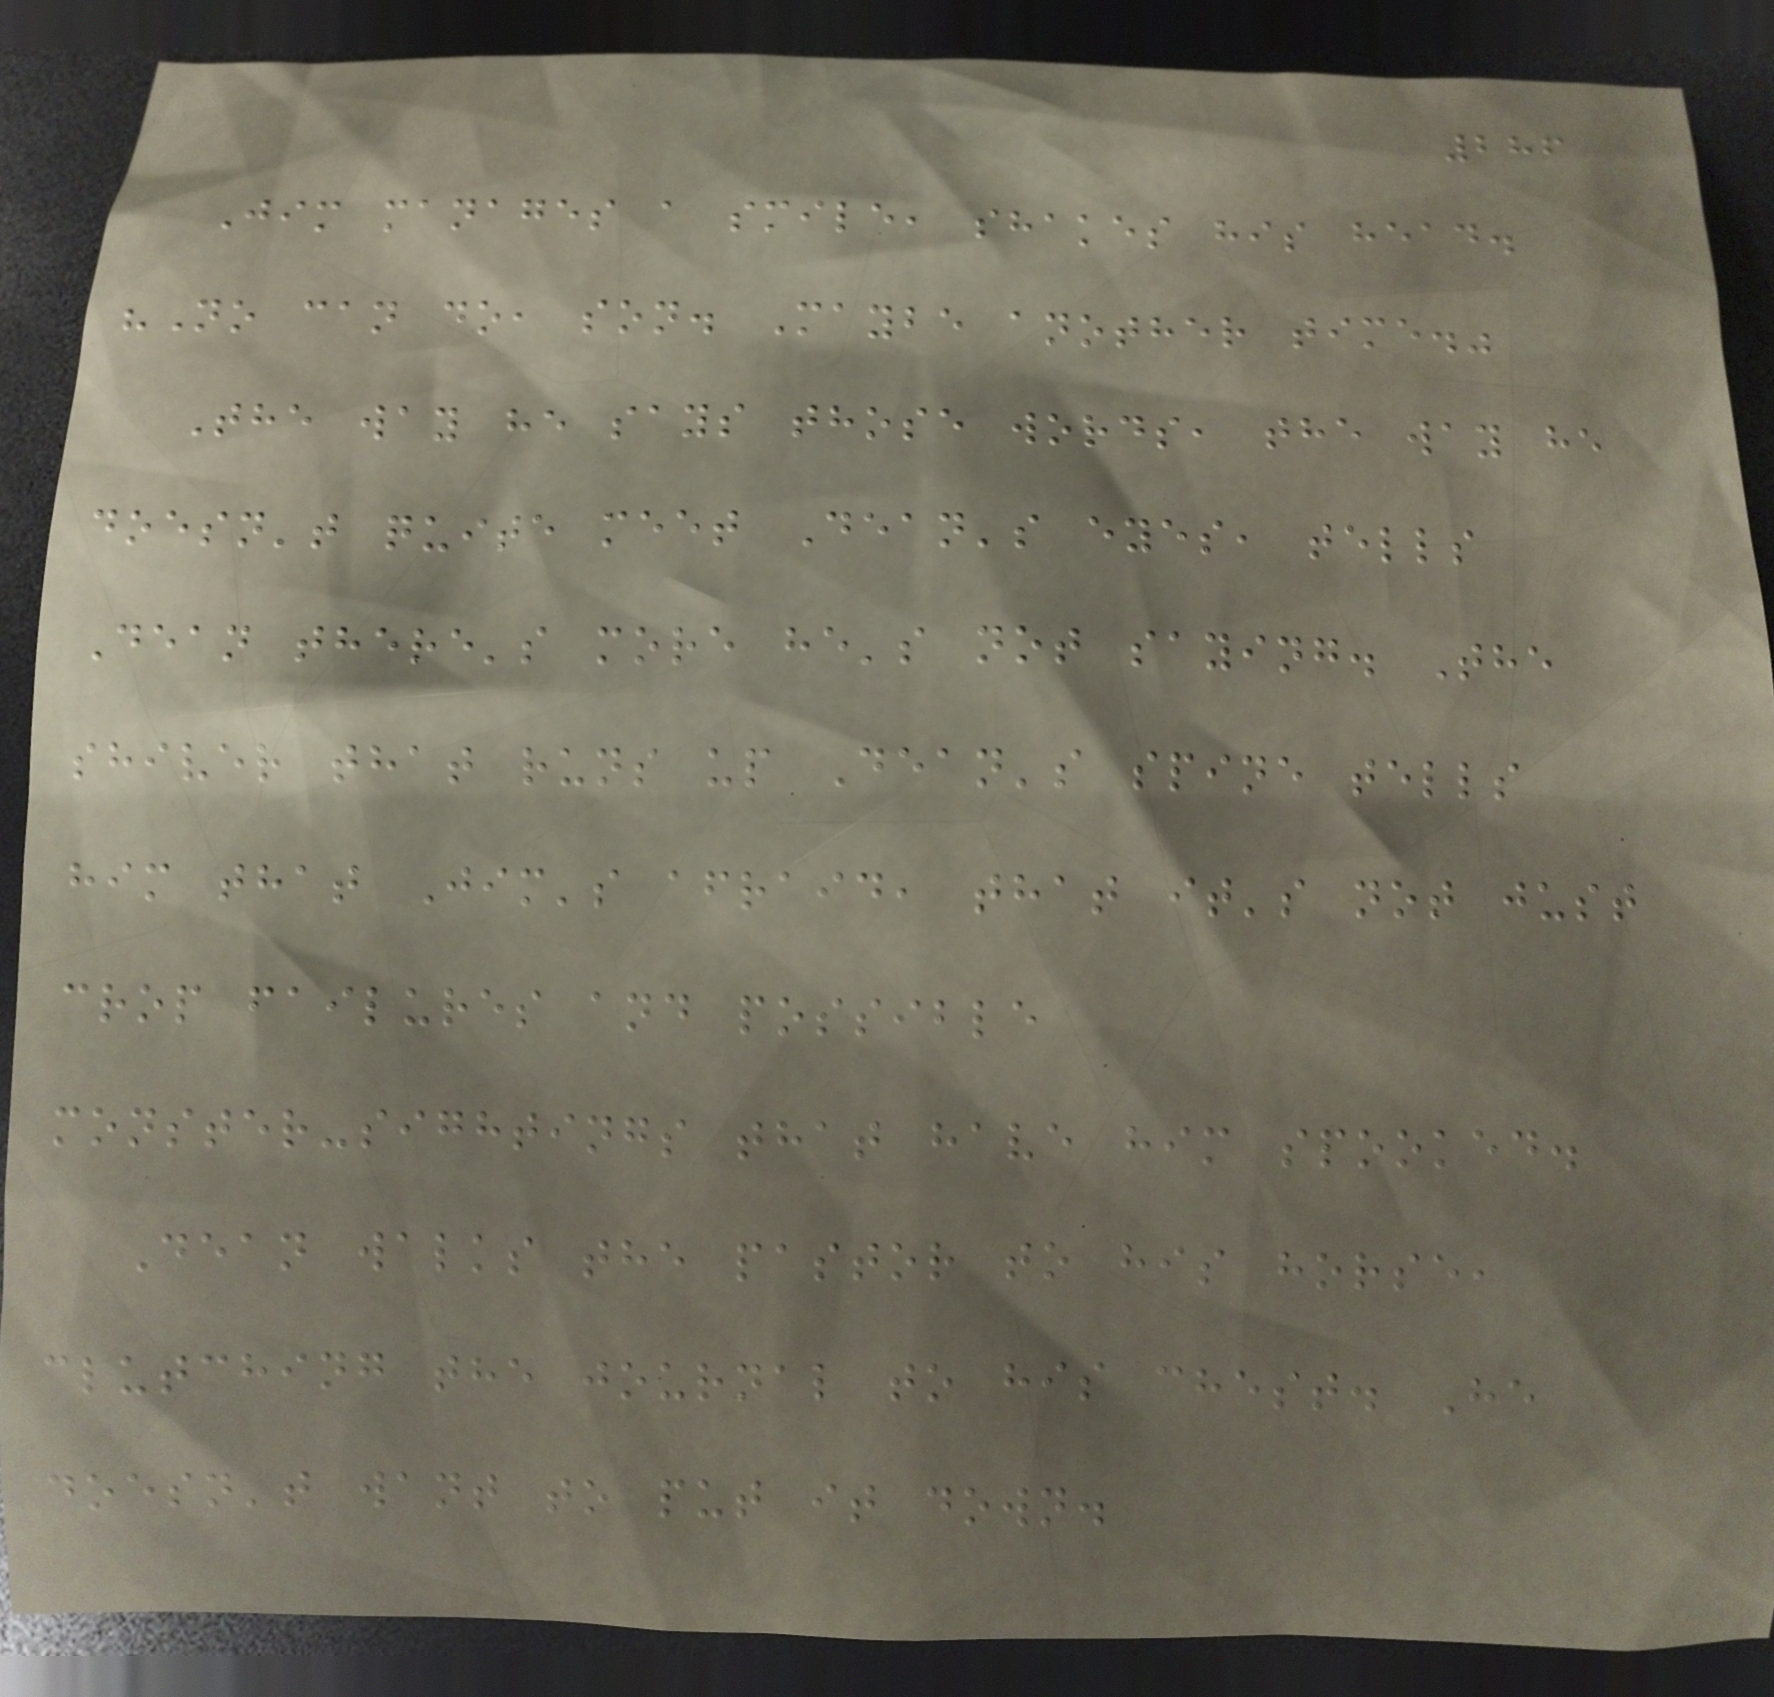286
Jim manages a smile, shakes his head.
"No can do, son. Maybe another time."
The way he says those words, the way he
doesn't quite meet Dean's eyes, tells
Dean there's more he's not saying. The
shiver that runs up Dean's spine tells
him that Jim's afraid, that it's not just
crop failures and possible
monster-sightings that have him spooked.
Dean walks the pastor to his horse,
clutching the journal to his chest. He
doesn't want to put it down.
